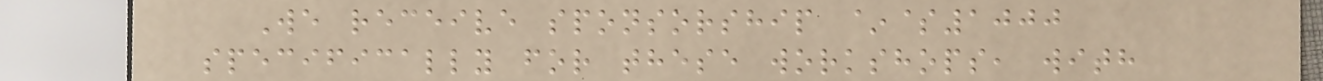We receive sponsorship ~$1000
specifically for these workshops, with
